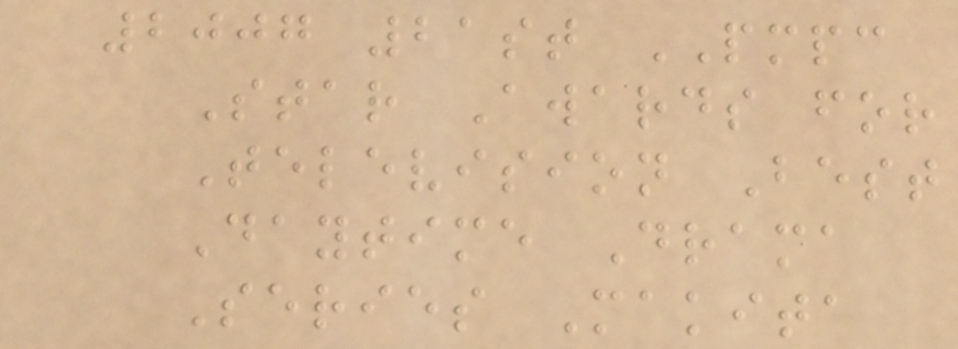2007 21st PMPC
Star Awards for
Television Best
Daytime Drama
Series Makita
